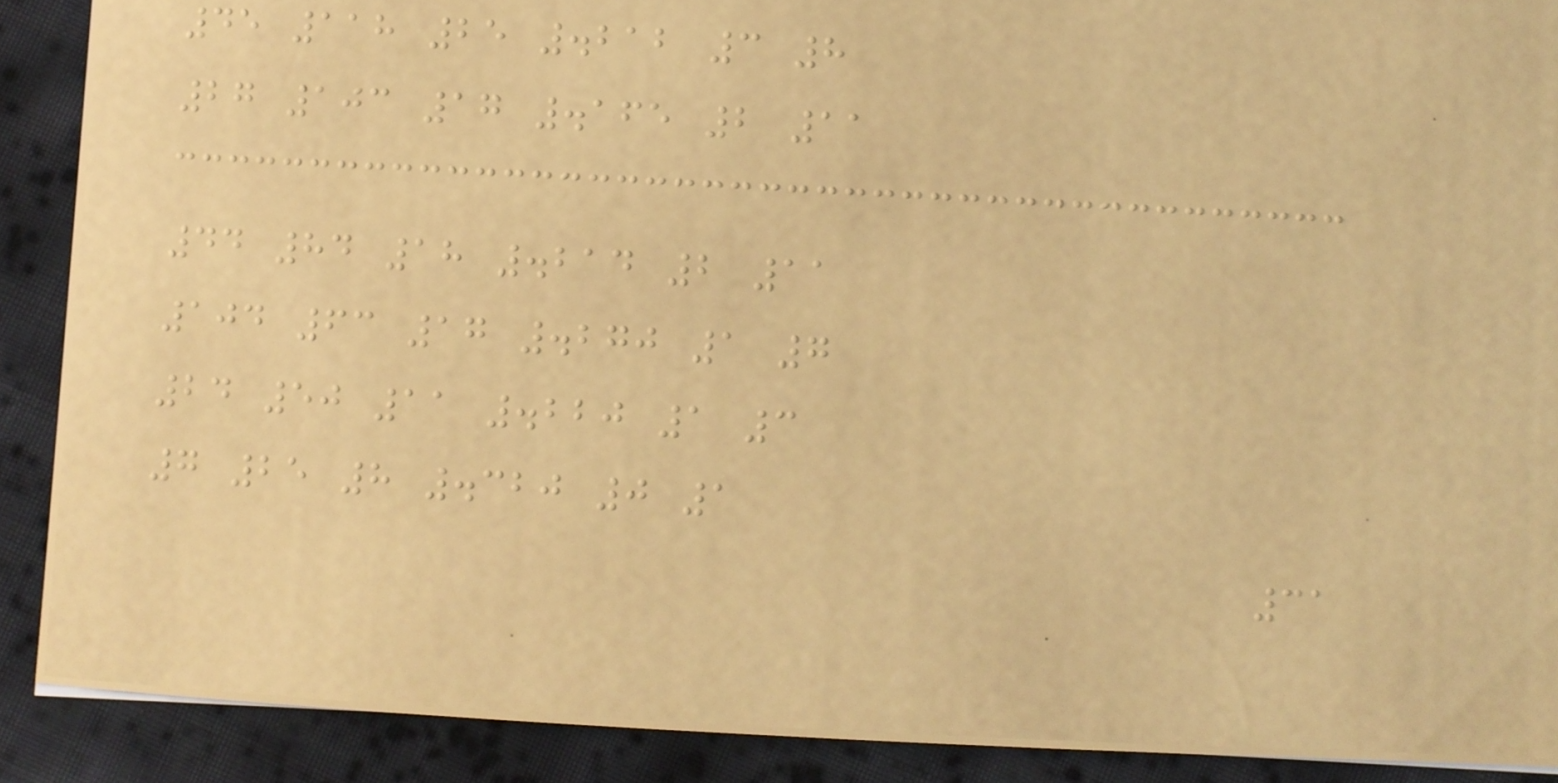45 118 25 .212 3 8
27 103 17 .165 2 11
44 84 18 .214 2 11
104 63 17 .270 1 7
24 50 11 .220 1 3
7 25 8 .320 0 1
31
